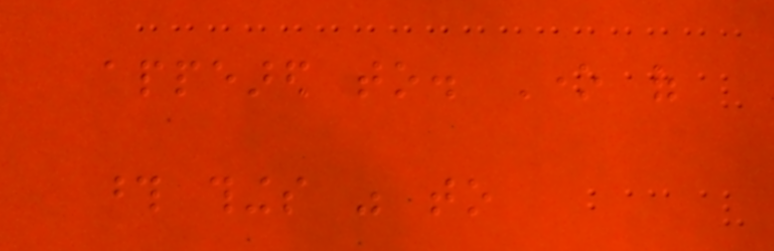appeared to. One of
those things was to
